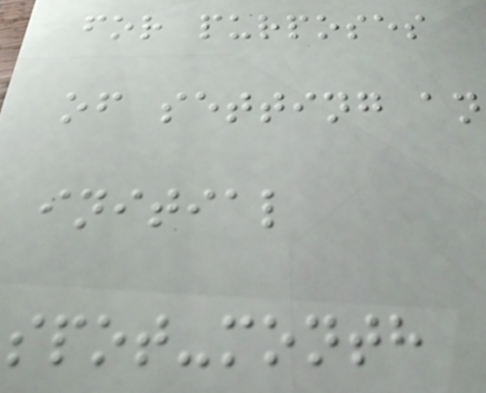for purposes
of setting an
initial
spot-month
